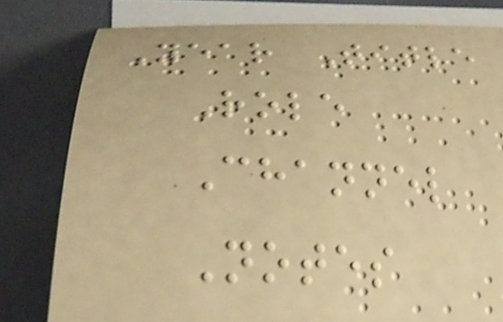Year Title
Role
Channel
Notes
